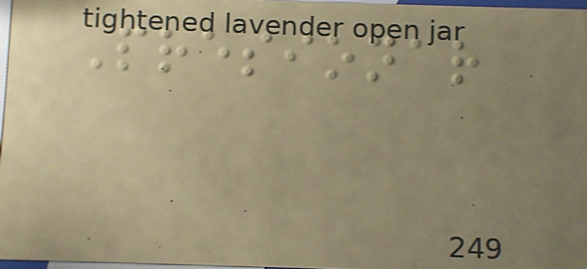Presionar
